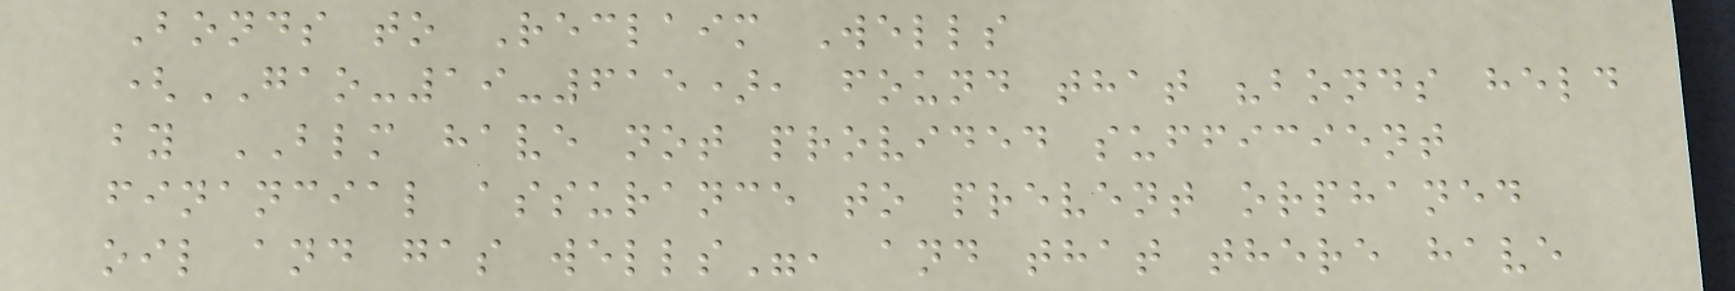Bonds to Reclaim Wells
(GAO-19-615), found that "bonds held
by BLM have not provided sufficient
financial assurance to prevent orphaned
oil and gas wells", and that there have
